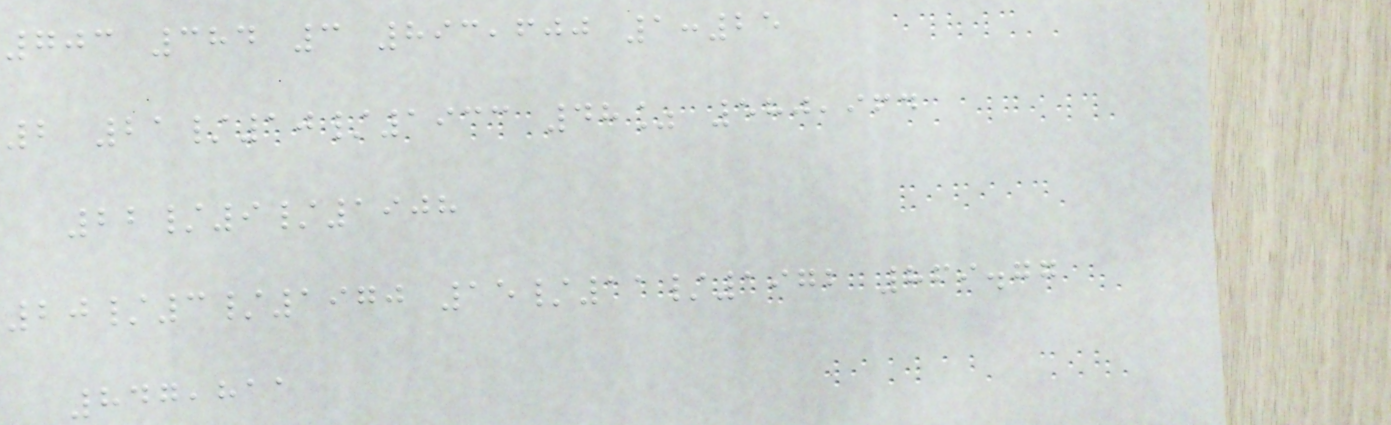703 384 3 893,600 1:25
2 21/10/1933 48% 580,964
22/9/1908
20/3/1970 15/11/1972 869.77
847,811
